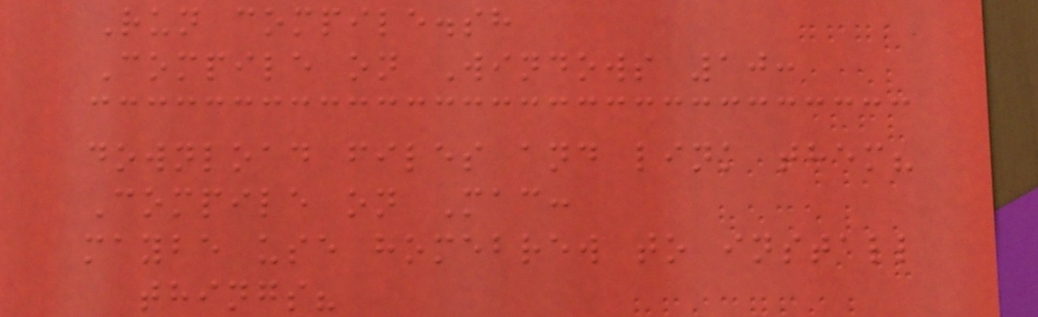Run compile.sh
Compile on Windows 10:
download files and link them?
Compile on Mac:
maybe use homebrew to install
things?
